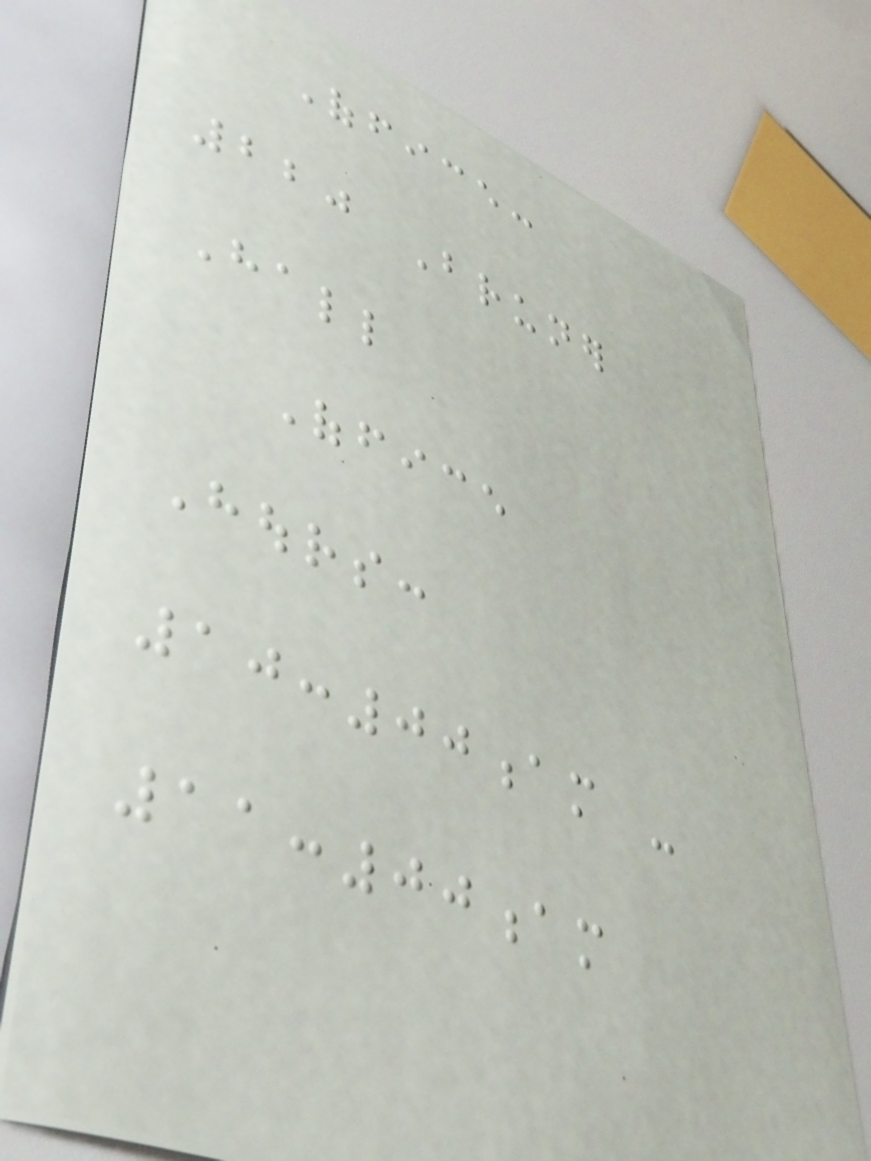Office:
220 Bruner
Hall
Office
Hours:
10:00am -
11:00am
